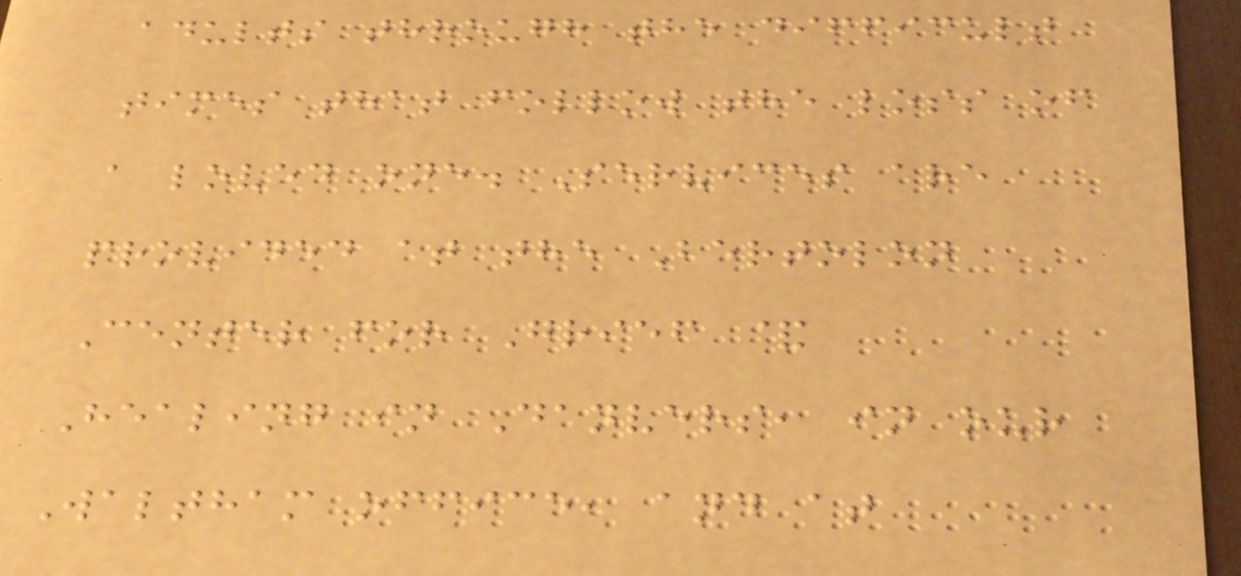adults through the difficult
times that follow the loss of
a loved one. Services are
provided at the Bertolon
Center for Grief &
Healing in Danvers, in our
Waltham office, and at
